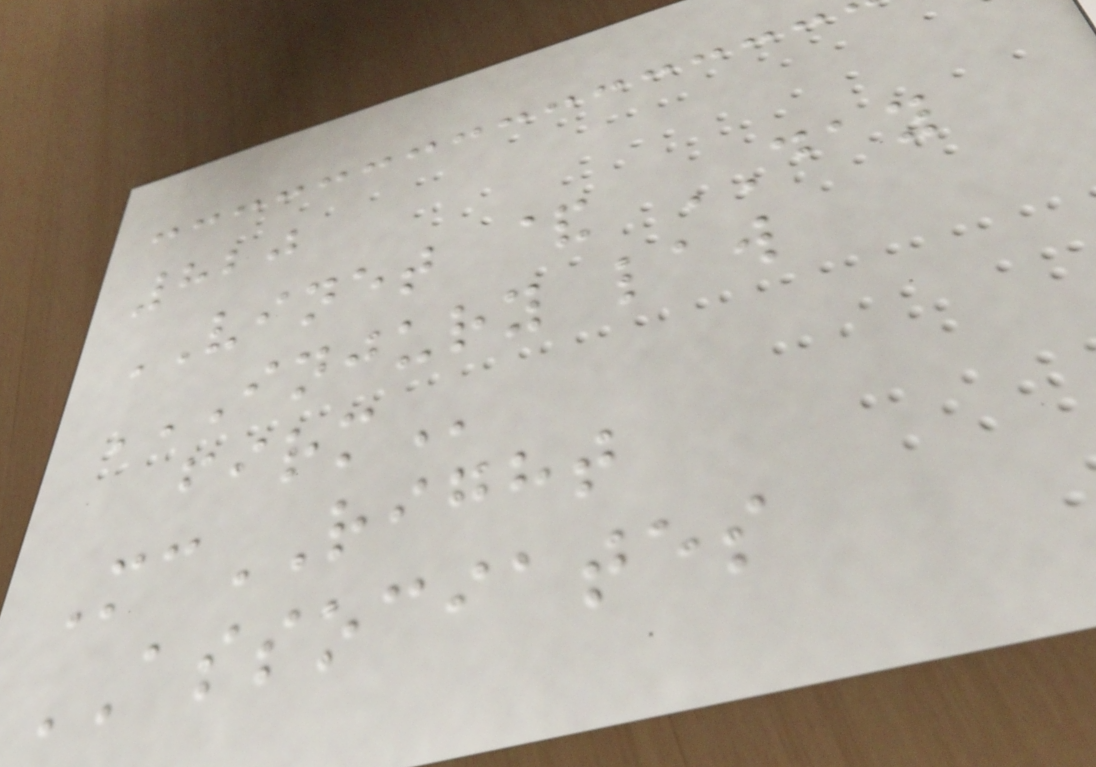820
VINET & DAY
INJURY LAW
FIRM
McRIGHT
ASSOCIATES
